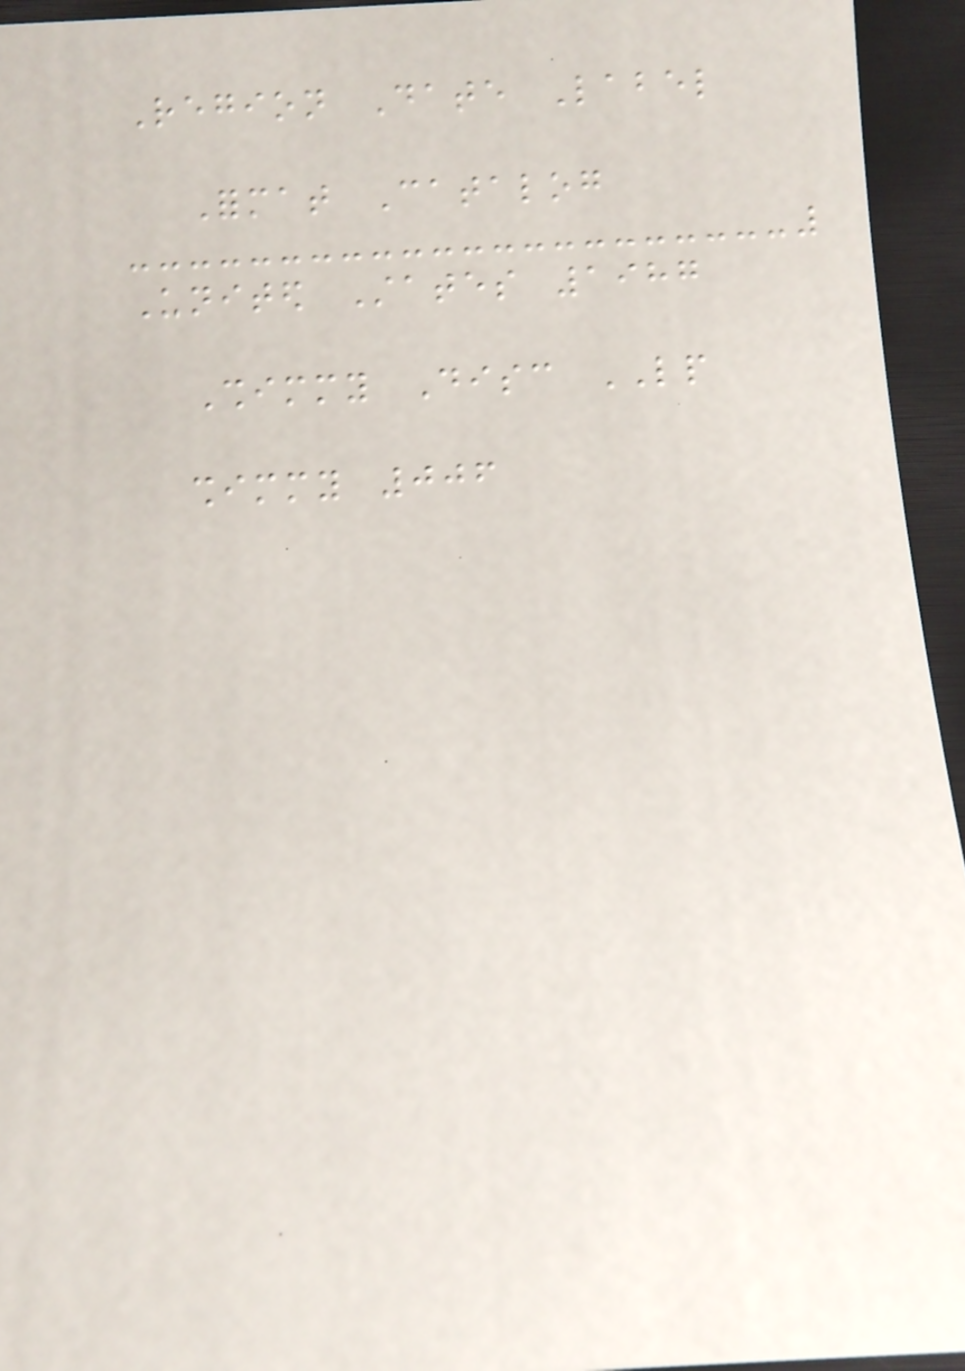Region Date Label
Format Catalog
United States 1987
Shimmy Disc LP
shimmy 006
